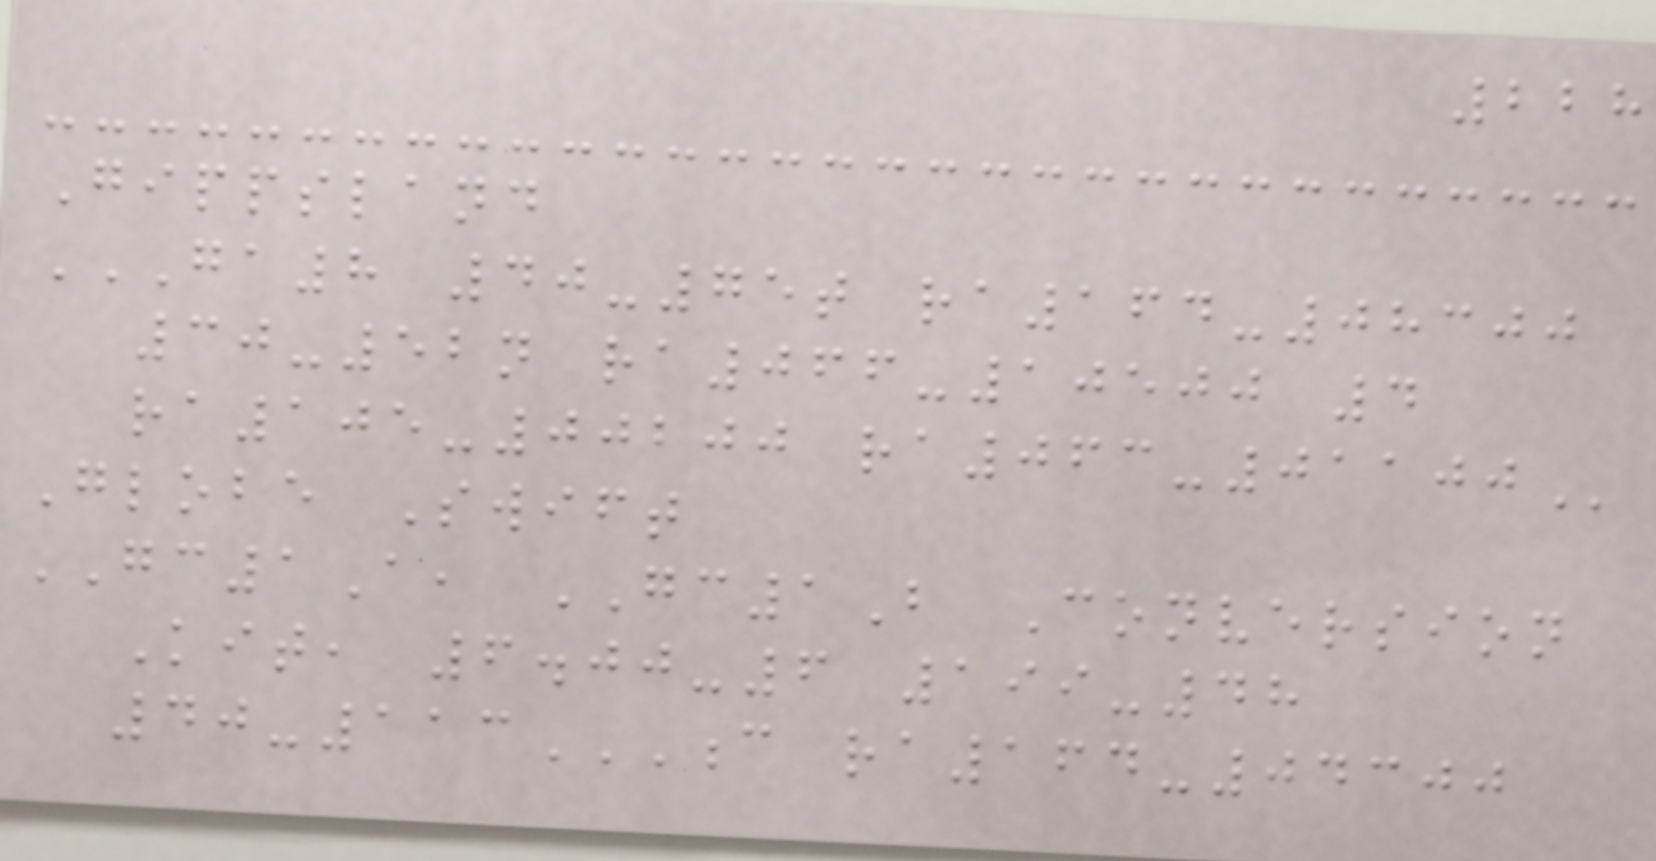228
Gippsland
GA8 40-75T RA164-08300
30-52N RA066-10500 4
RA105-00200 RA063-01100
Globe Swift
GC1A, GC1B Conversion
Kit, 6.00-6 199-48
40-113C RA164-04300
